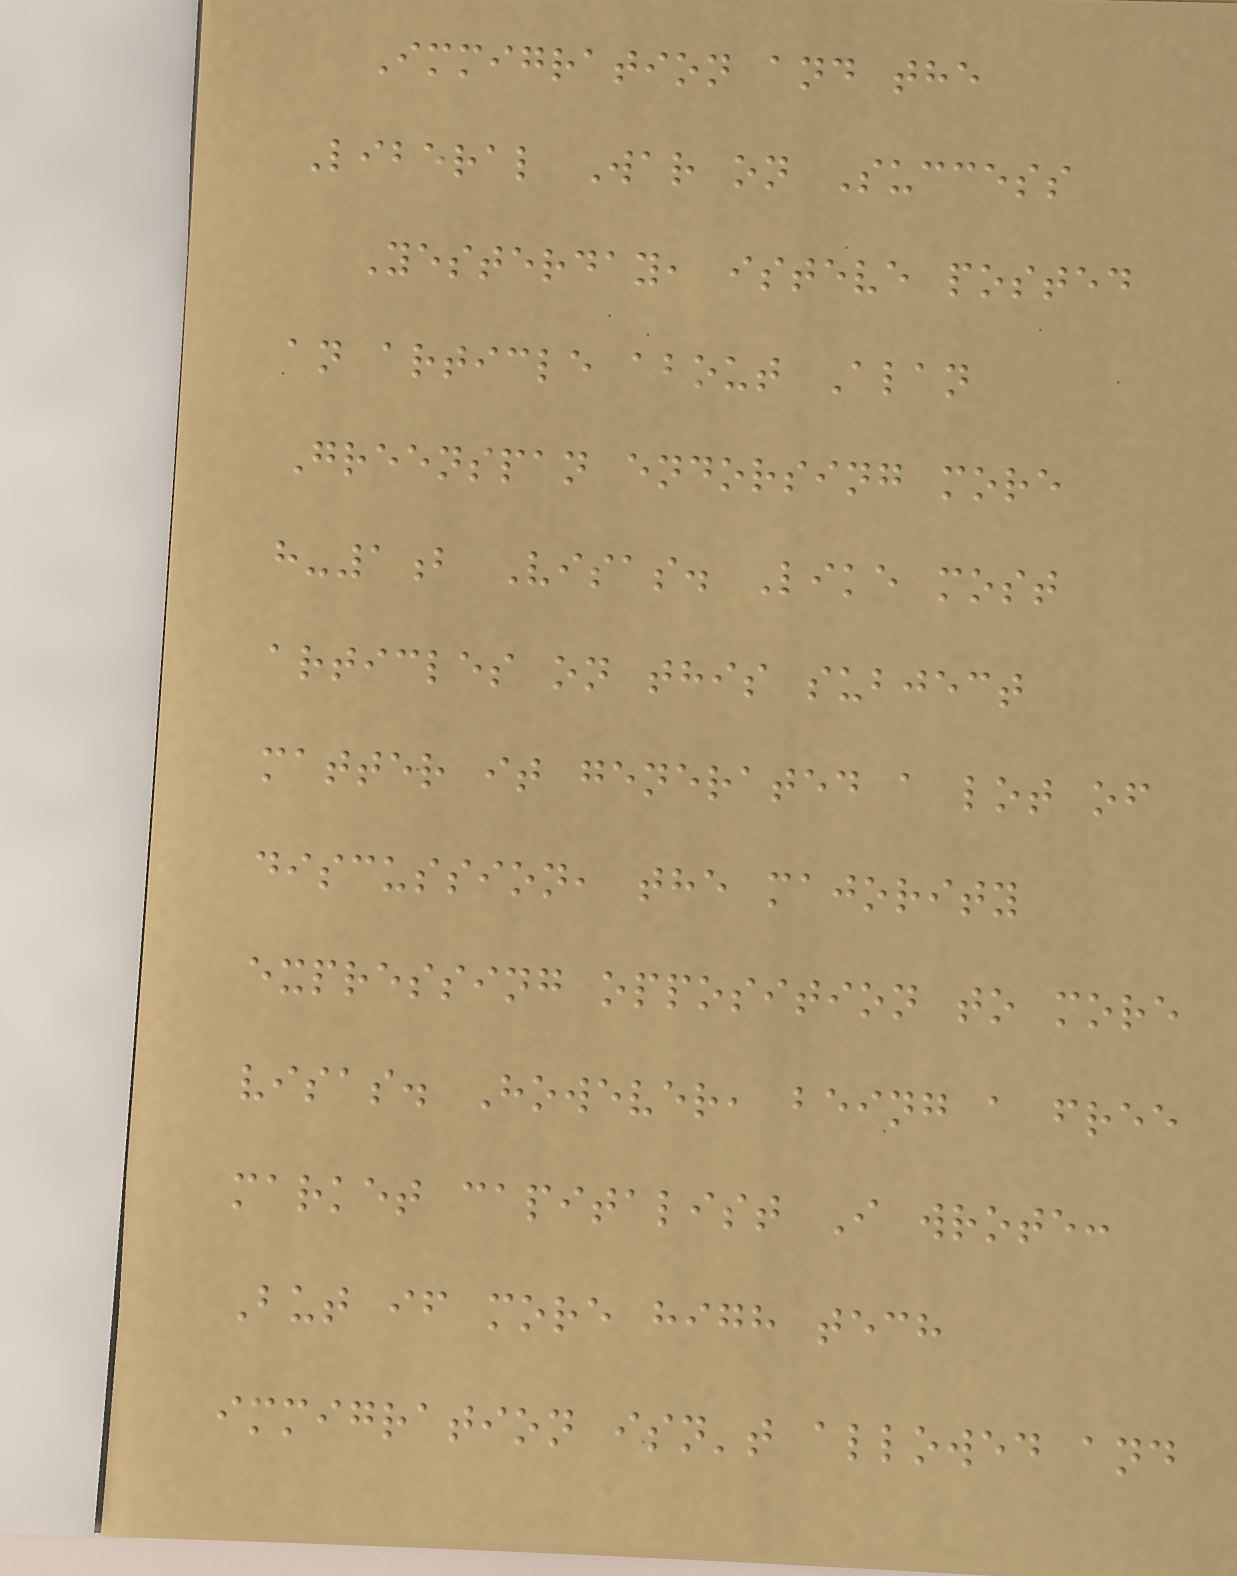Immigration and the
Liberal War on Success
Yesterday, isteve posted
an article about Alan
Greenspan endorsing more
h-1b Visas. Like most
articles on this subject
matter it generated a lot of
discussion, the majority
expressing opposition to more
visas. However, being a free
market capitalist I wrote:
But if more high tech
immigration isn't allowed and
